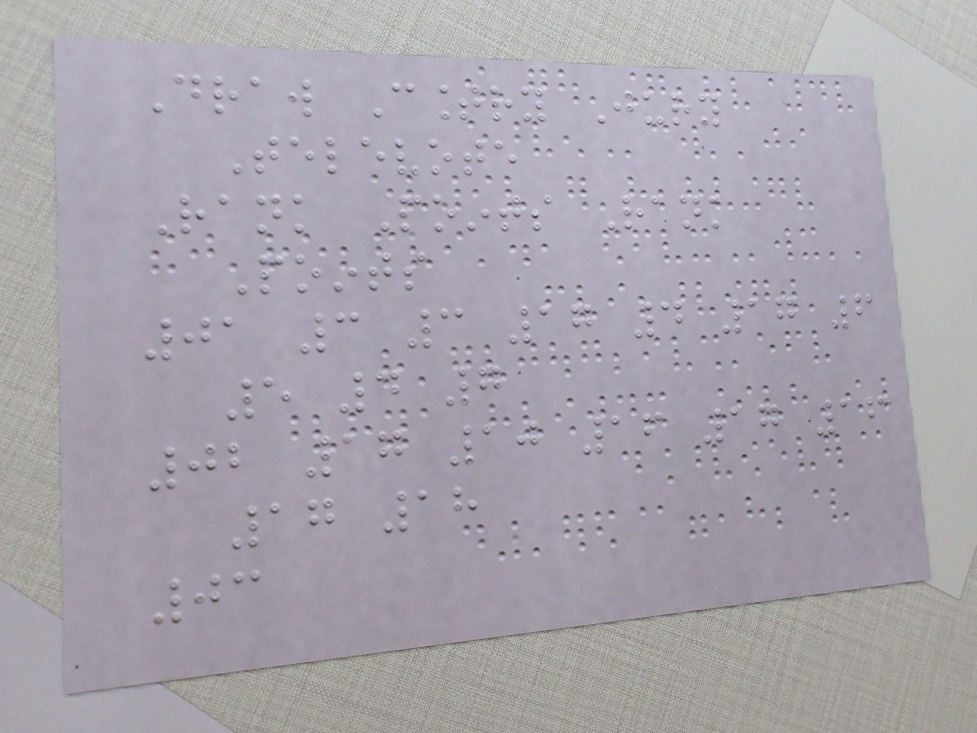Draw Country Jury
Televote
Rank Points Rank
Points
01 3 3 17 4 17 6
5 4 7
02 17 10 16 17 16
17 18
03
